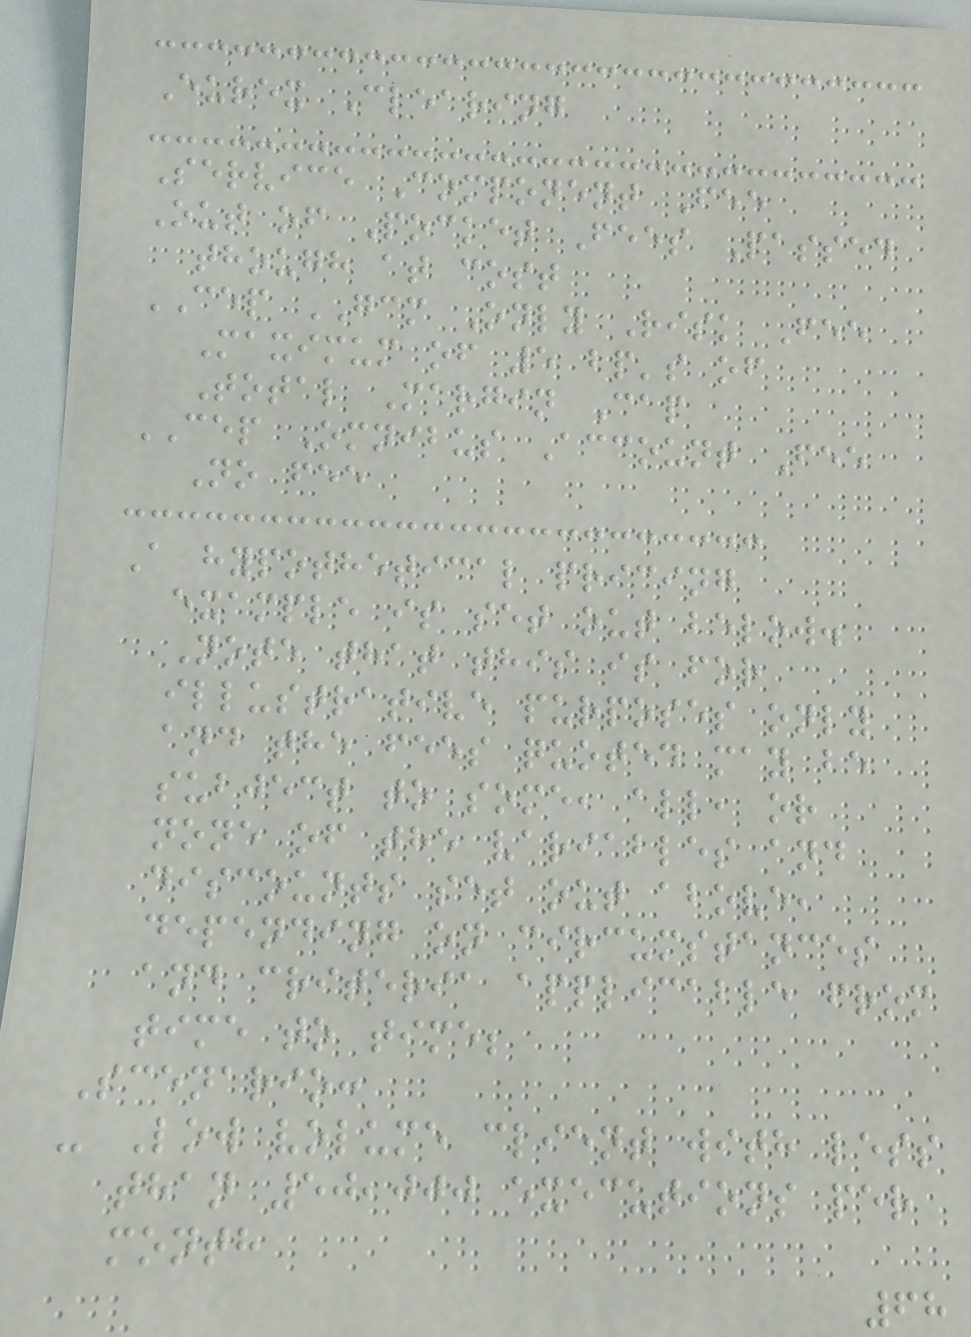Eurex Clearing
Service Component Fee
Out of Pocket Fees Passed
though at cost
CEP GCM Only Risk Fee
Maximum of 5 bp's of
Total Margin Cap
CEP Omnibus Account Fee
No fee
A hypothetical pricing
example is set out below.
Note that this is for
illustrative purposes only
and the fees quoted may be
subject to some, all, or
none of the variables and
discounts set out above,
depending on circumstances
and criteria applicable from
time to time;
Scenario:
- Low volume client with less
than 50,000 executions per
month
68
